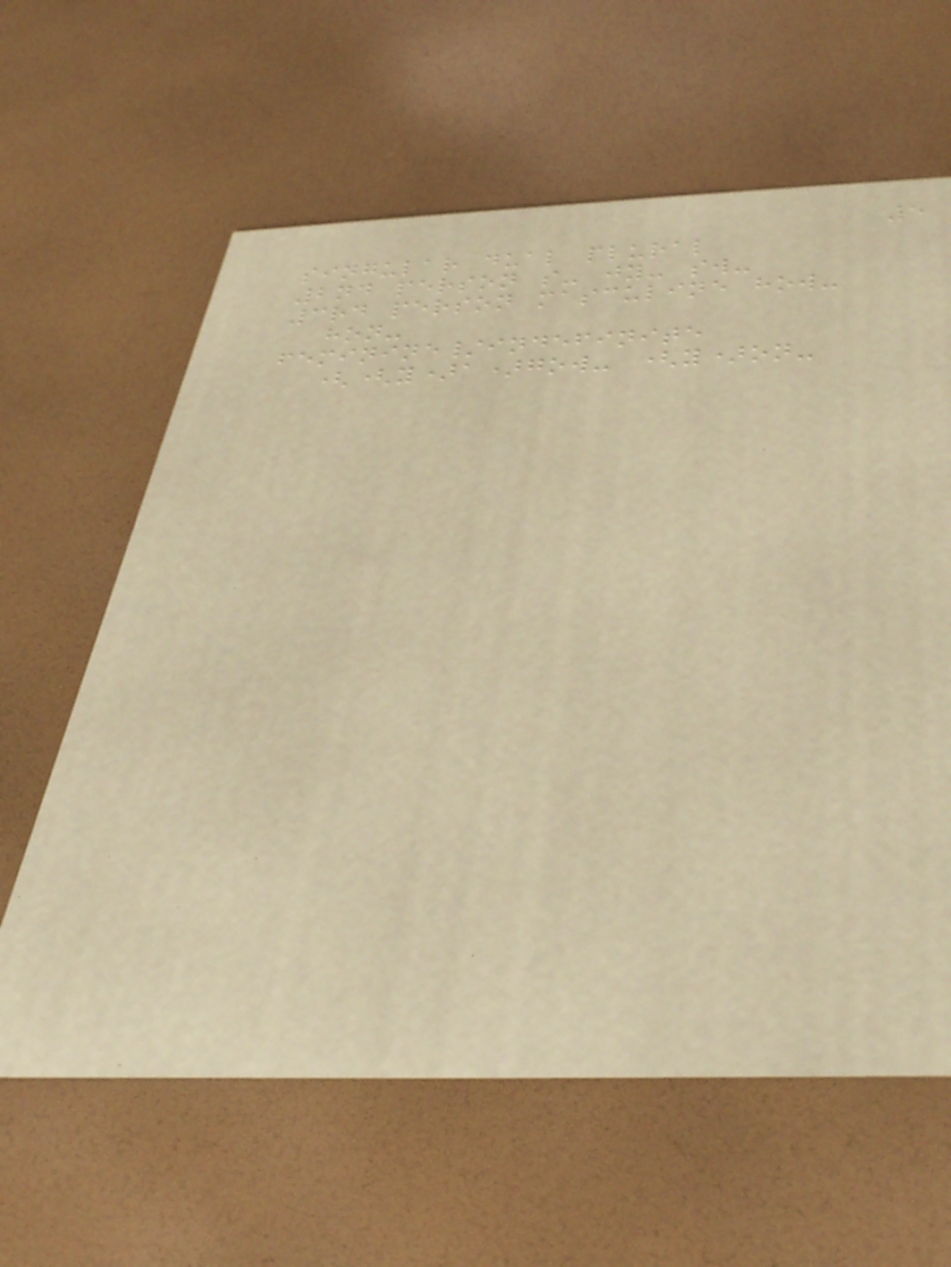5
singular dual plural
2nd person s- jy- sw-
3rd person masculine how-
hon-
feminine/indefinite
((y)a)gow- (y)on-
